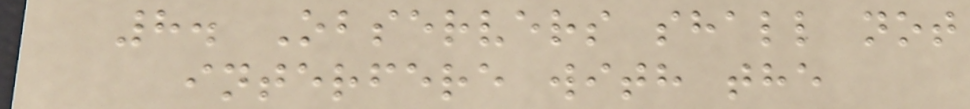8. Observers shall not
interfere with the
